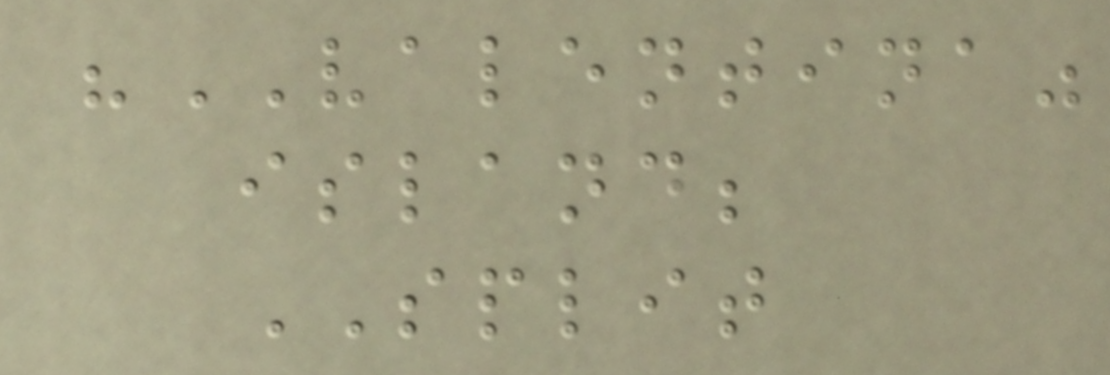"VALENTINA"
island;
SPLIT
